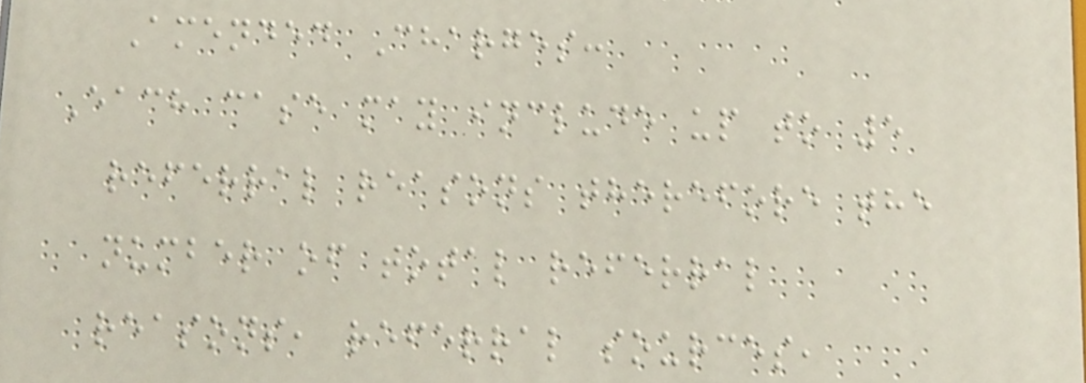Amended Charges:
Each case may include up to 5
referral reasons therefore the
number of total referral
reasons, referral sources,
